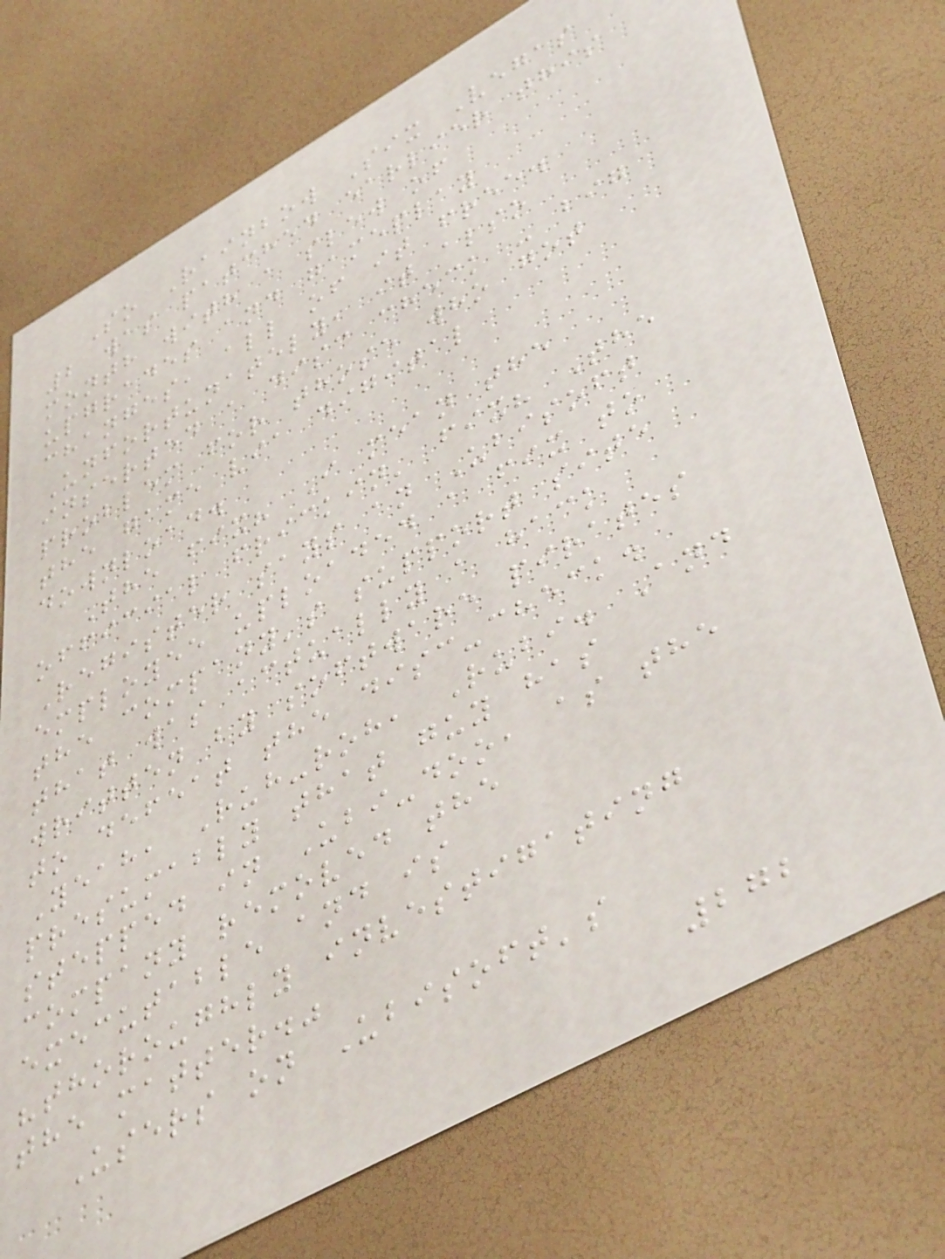So Rainbow Six Vegas
2 was patched earlier this
month with a slew of
upgrades and gameplay
changes, all of it free.
Unfortunately, it also
inserted a disc check - big
problem for those who got
the game via digital
download.
The fix? I mean the
official frickin' fix? The
Register says an Ubisoft
employee uploaded a fix to
the company's support site
that was actually a hack
written by software pirates
to defeat the disc-check.
Yeah, Ruh-roh, Rubi. And
presumably that guy has
stepped in Ubi-doo, as the
company removed the
executable and is
"thoroughly investigating
the matter."
Users on Ubisoft's
272
